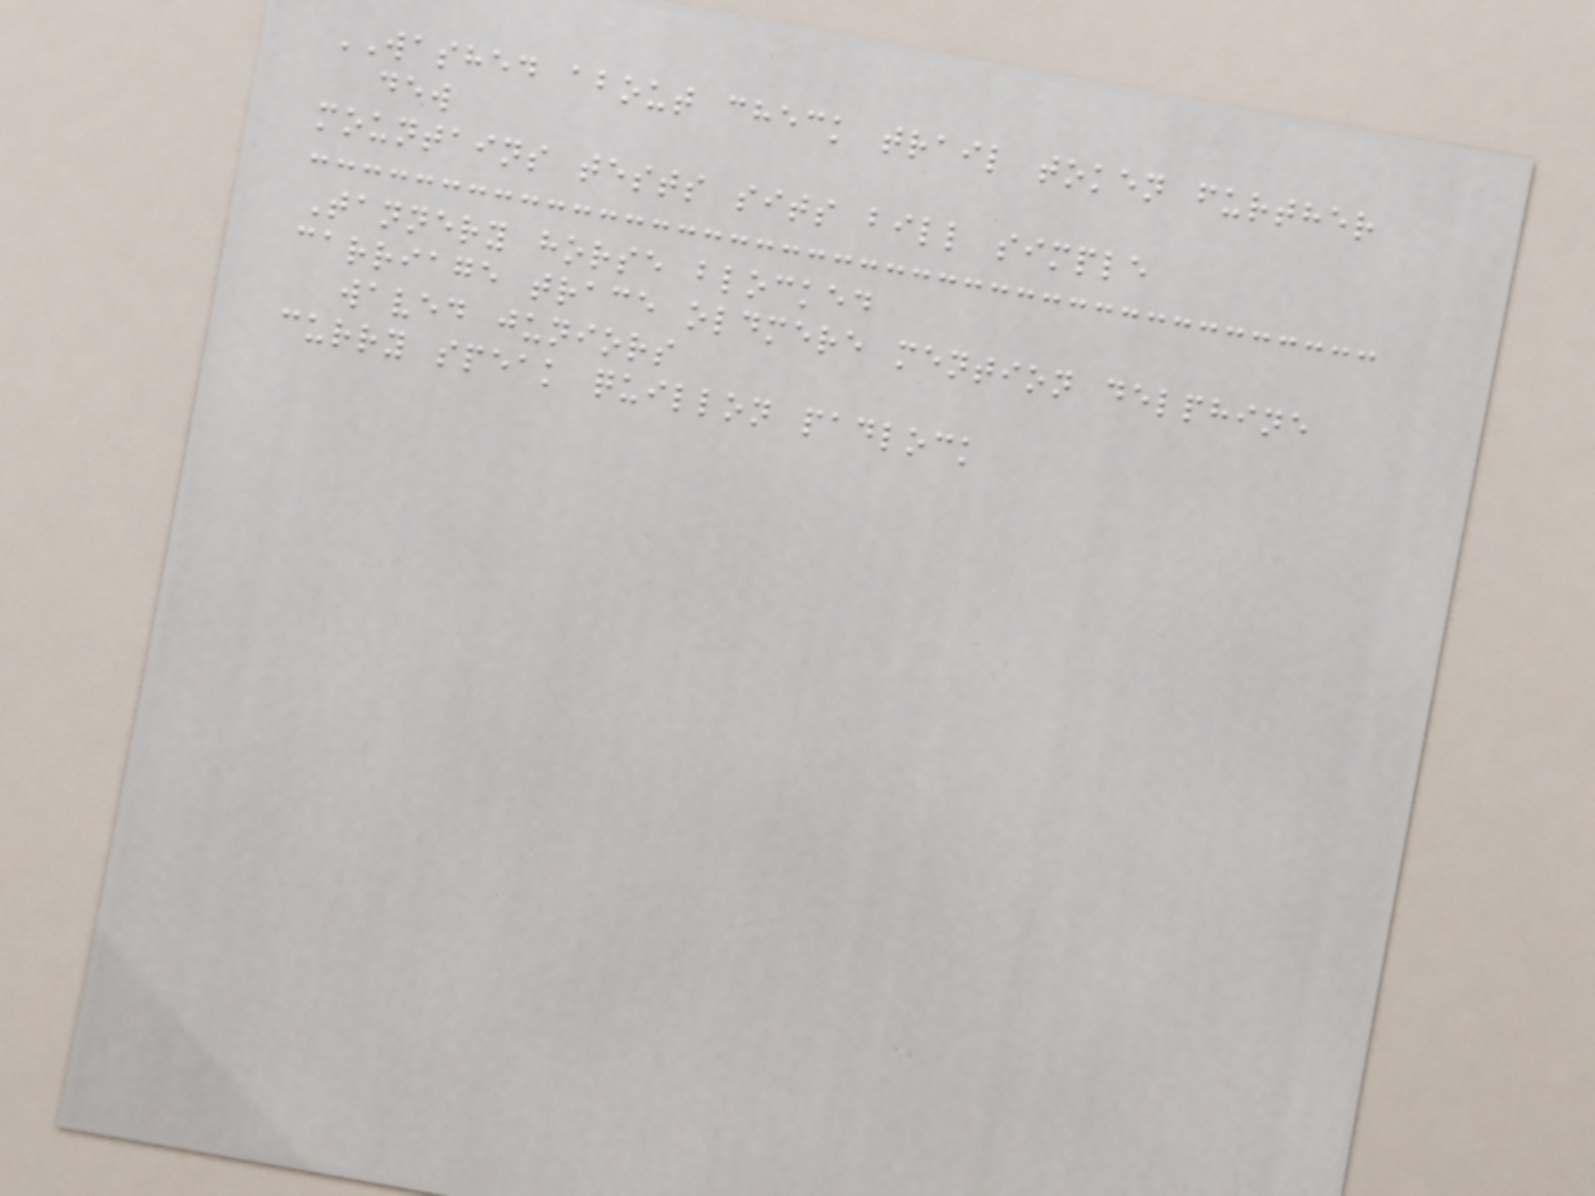WASHED about check trail token further
dew
mountains tests sits bill simple
Tannery horse blocked
carriage trace oldmere mention delphine
waved juniors
curry speak quillon padlock
